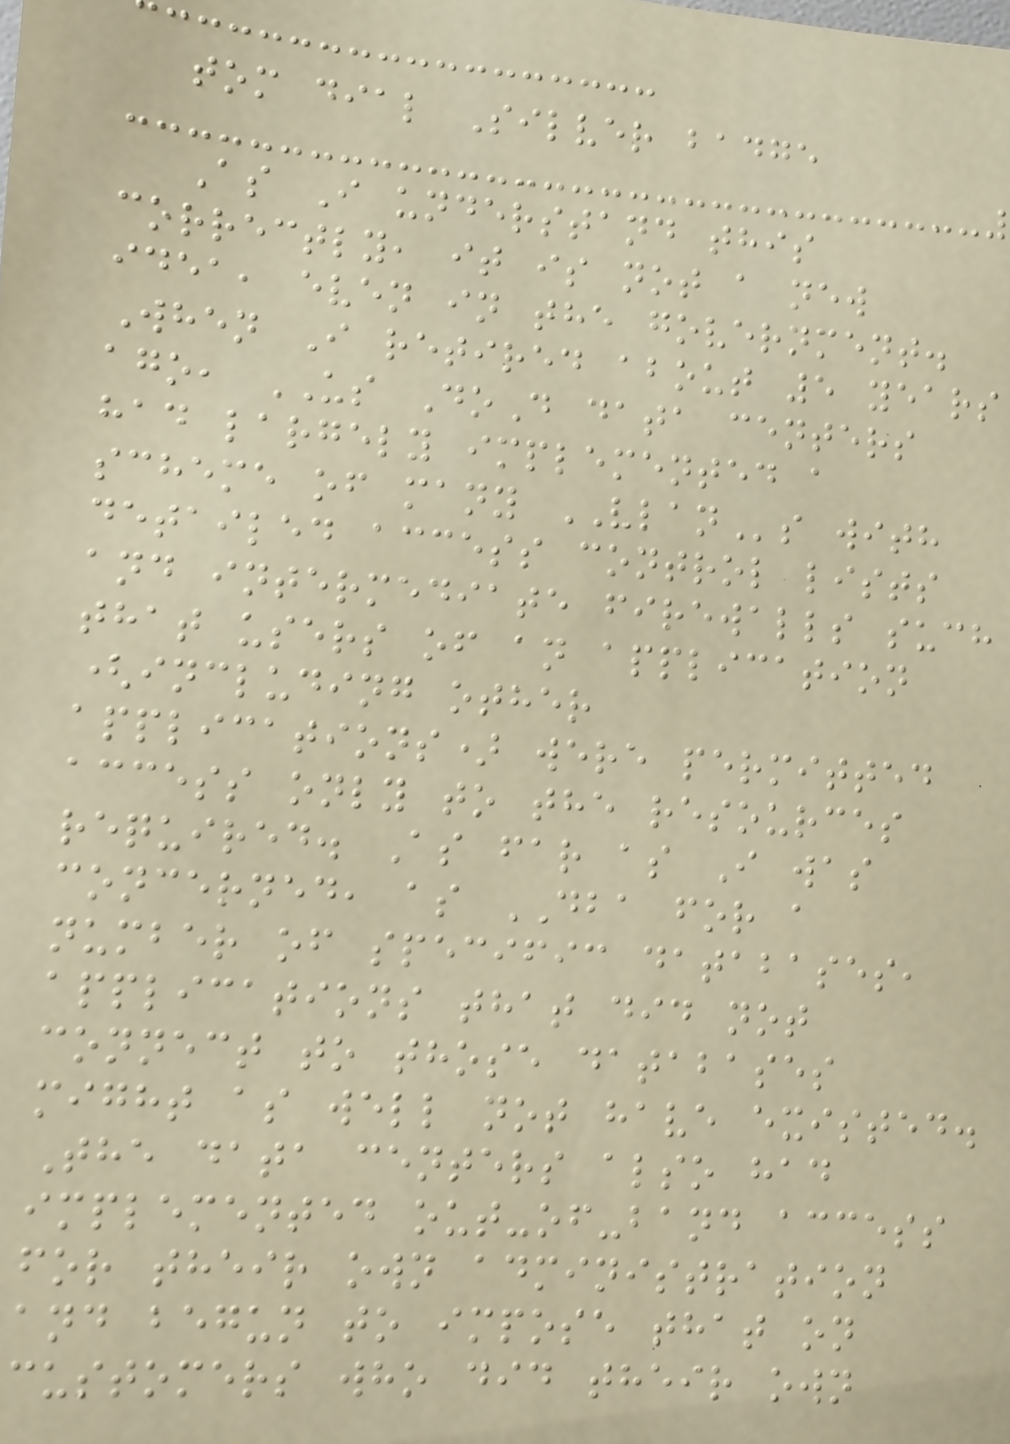tom dial Silver badge
As I understand this
correctly, it is not a new
idea, even in the government.
When I retired about 5 years
ago, US DoD data centers
had largely implemented a
scheme of many VLANs with
detailed access control lists
and intermediate firewalls such
that users of an application
(including other
applications) were permitted
access only to the resources
required. As far as I was
concerned, as DBA for a
number of specific databases,
applications that did not
connect to those databases
might as well not have existed.
The data centers also had
implemented out-of-band access
for their own administration
and begun to impose that on
customers who did their own
